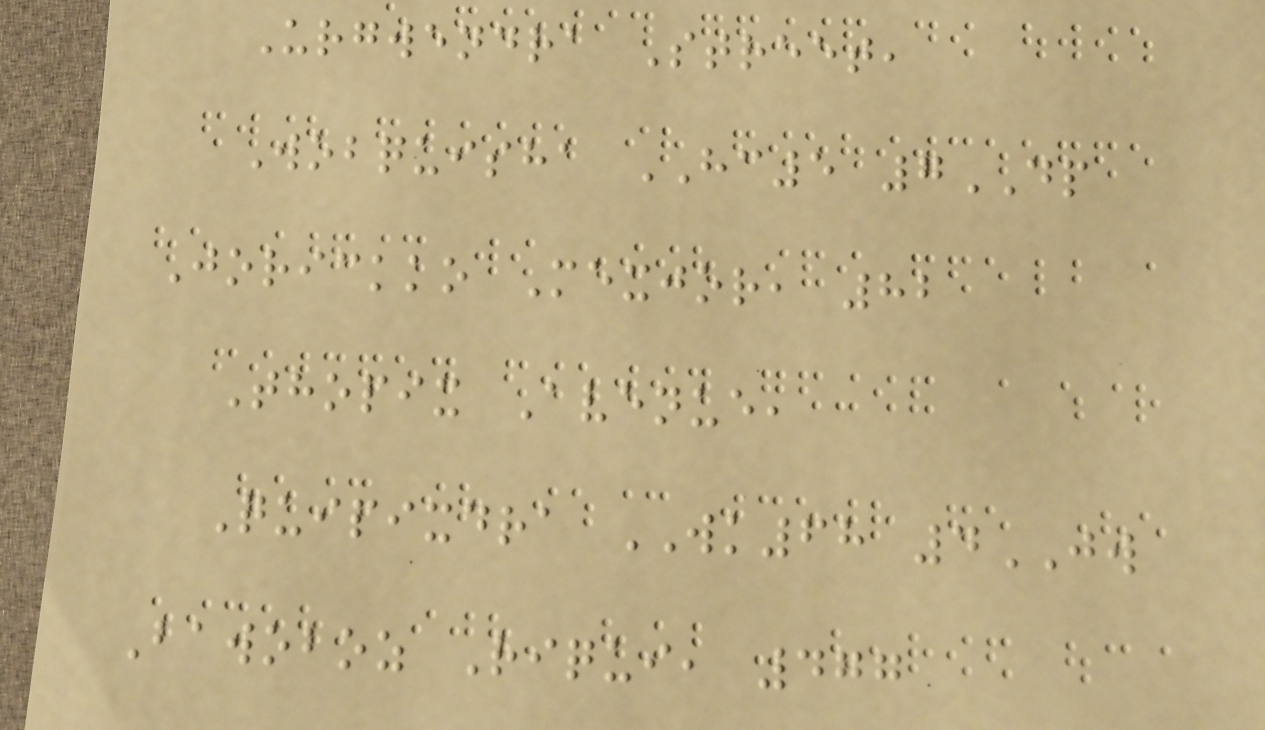Urgwendra Street,
Wobquisha HC5 7DP
Jorickko Mexjor, 82
Thopix Avenue,
Quipixdra WK68 4JW
Bawoboz Riqui, 477
